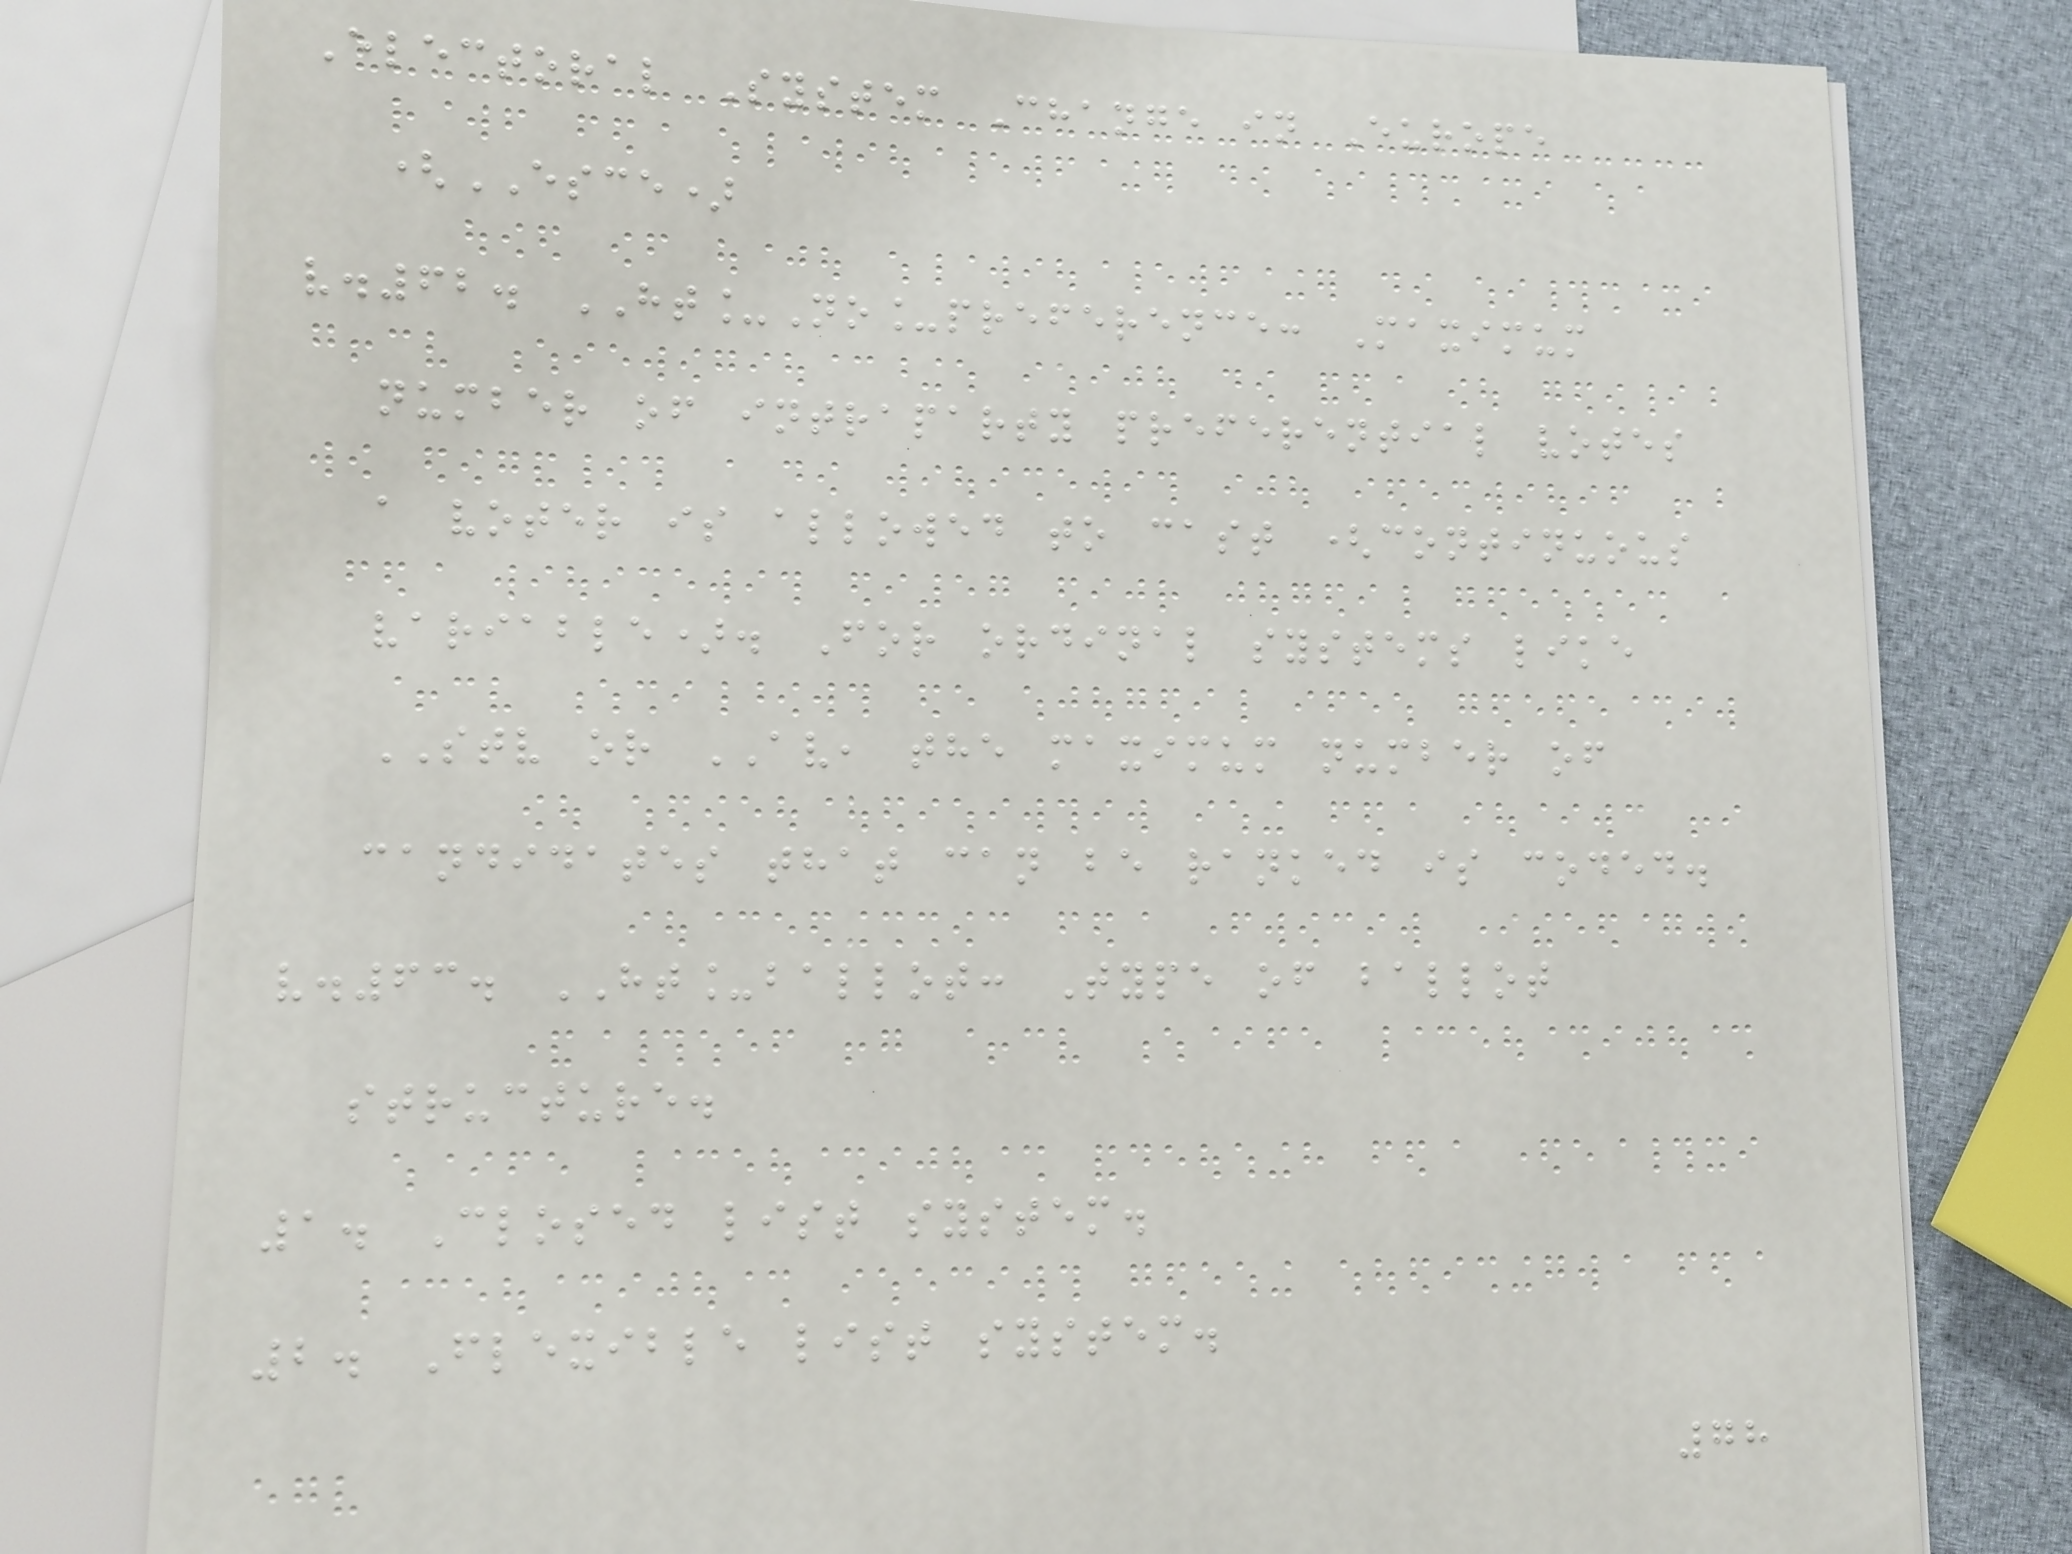Electoral System Change in Europe
(ESCE)
v.62. HT_No_preference: Maximum
number of intraparty preferential votes
a voter is allowed to cast (continuous
variable). For ordinal systems like
STV or AV, the maximum number of
candidates that can be ranked is coded.
v.63. HT_ballot: Type of ballot
structure.
1. Closed list system.
2. Flexible list system.
78
